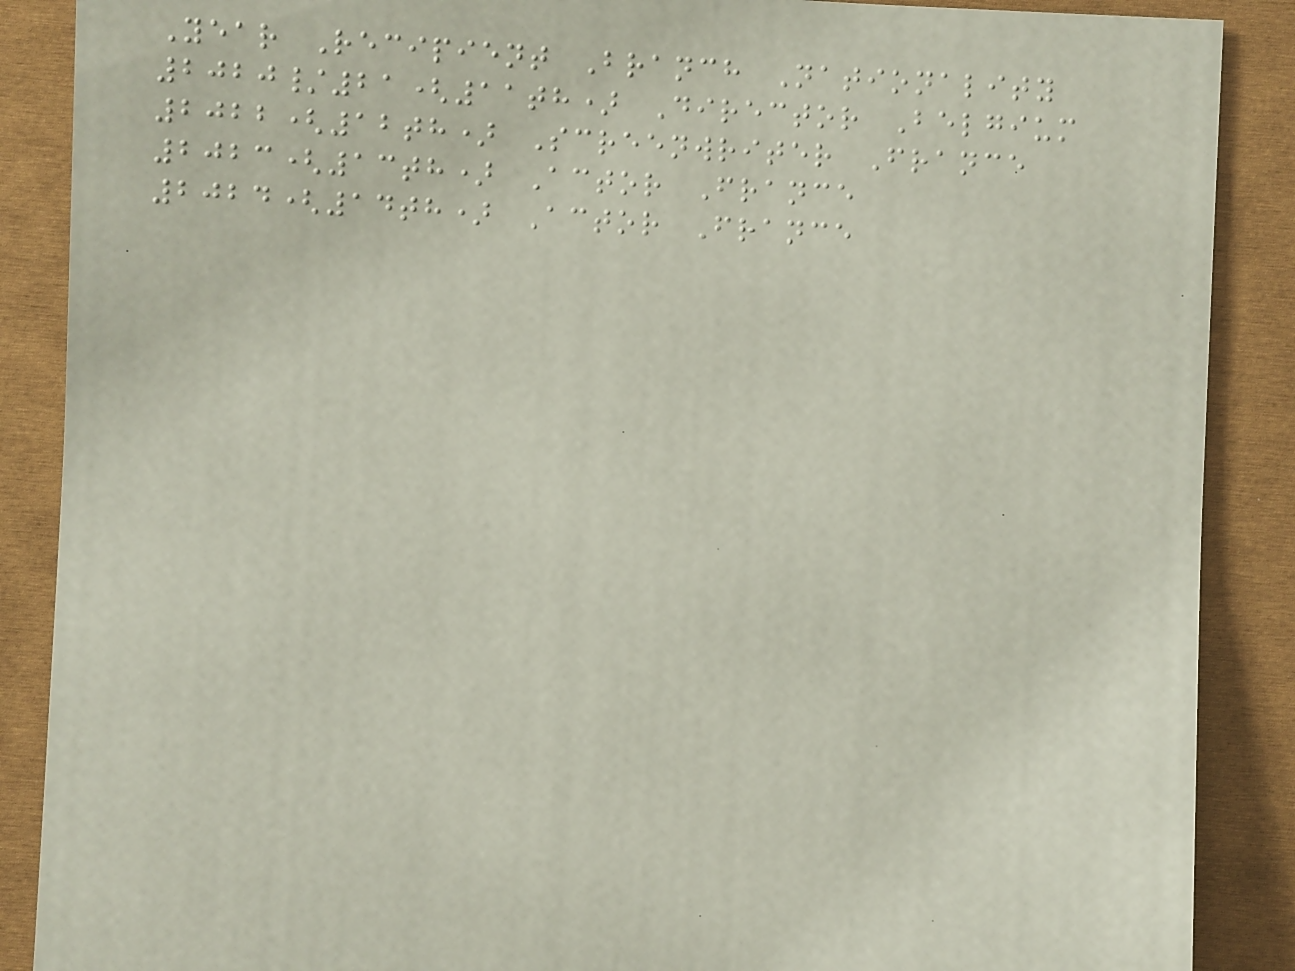Year Recipient Branch Nationality
2020/21(11th) Director Belgium
2022(12th) Screenwriter France
2023(13th) Actor France
2024(14th) Actor France
